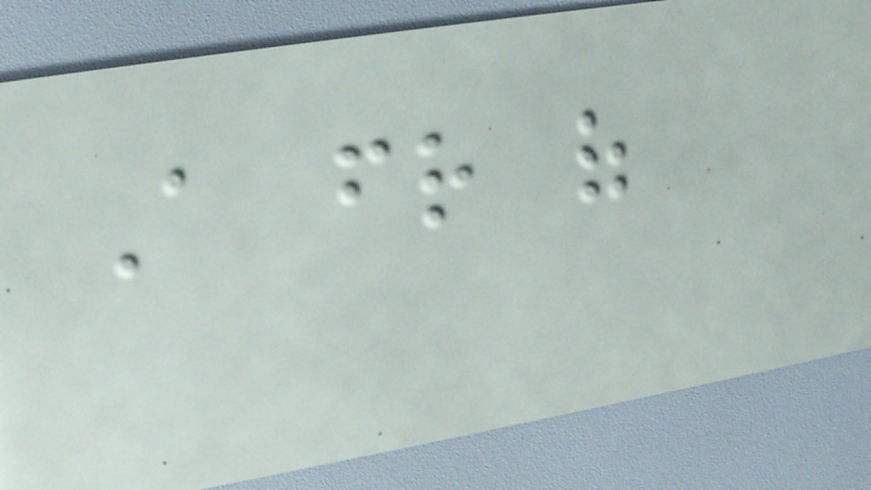A friend of
